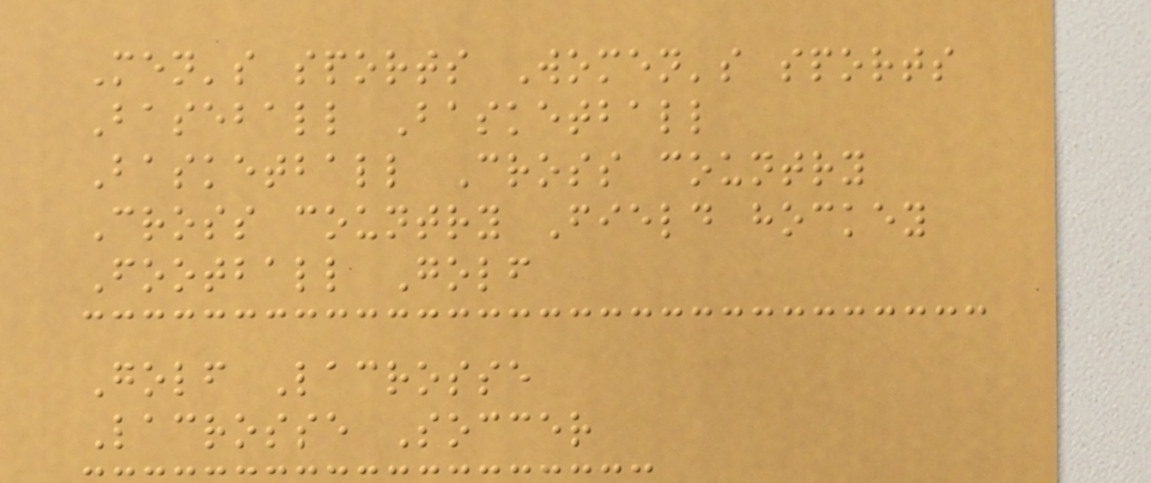Men's sports Women's sports
Baseball Basketball
Basketball Cross country
Cross country Field hockey
Football Golf
Golf Lacrosse
Lacrosse Soccer
